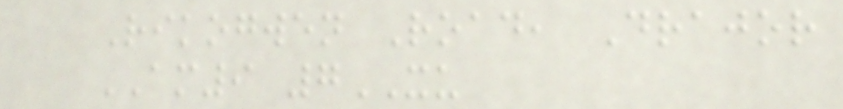Rikogwen Road, Drajor
AM9 7XU
